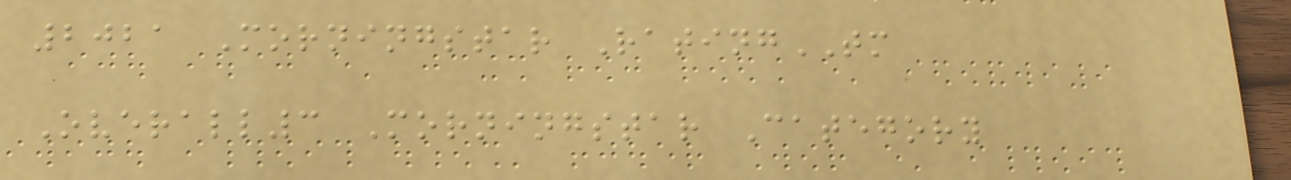2021 Morningstar RatingTM
Overall3 Morningstar Category
